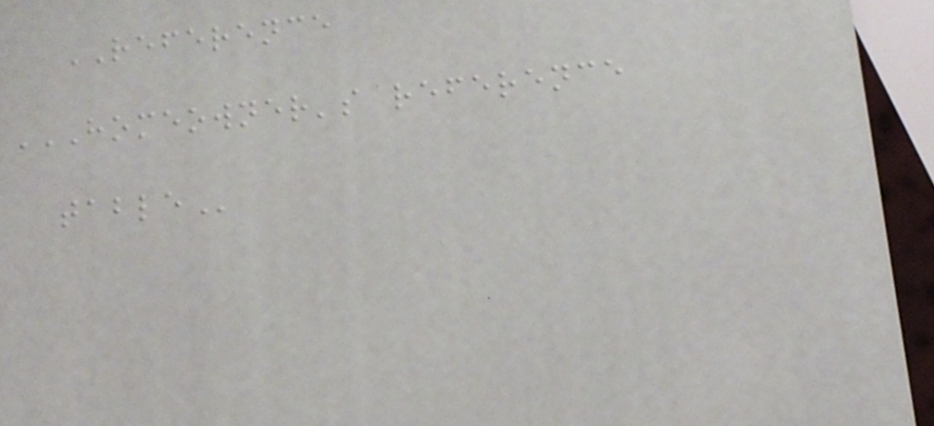REFERENCE
HOMEOWNER'S REFERENCE
TABLE
